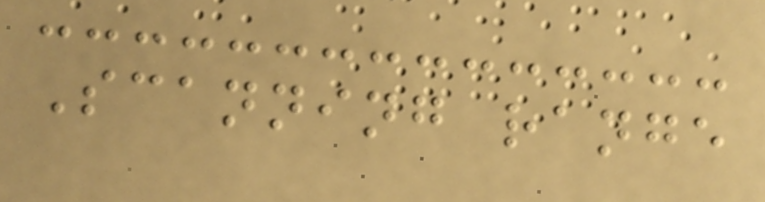Scanning range
